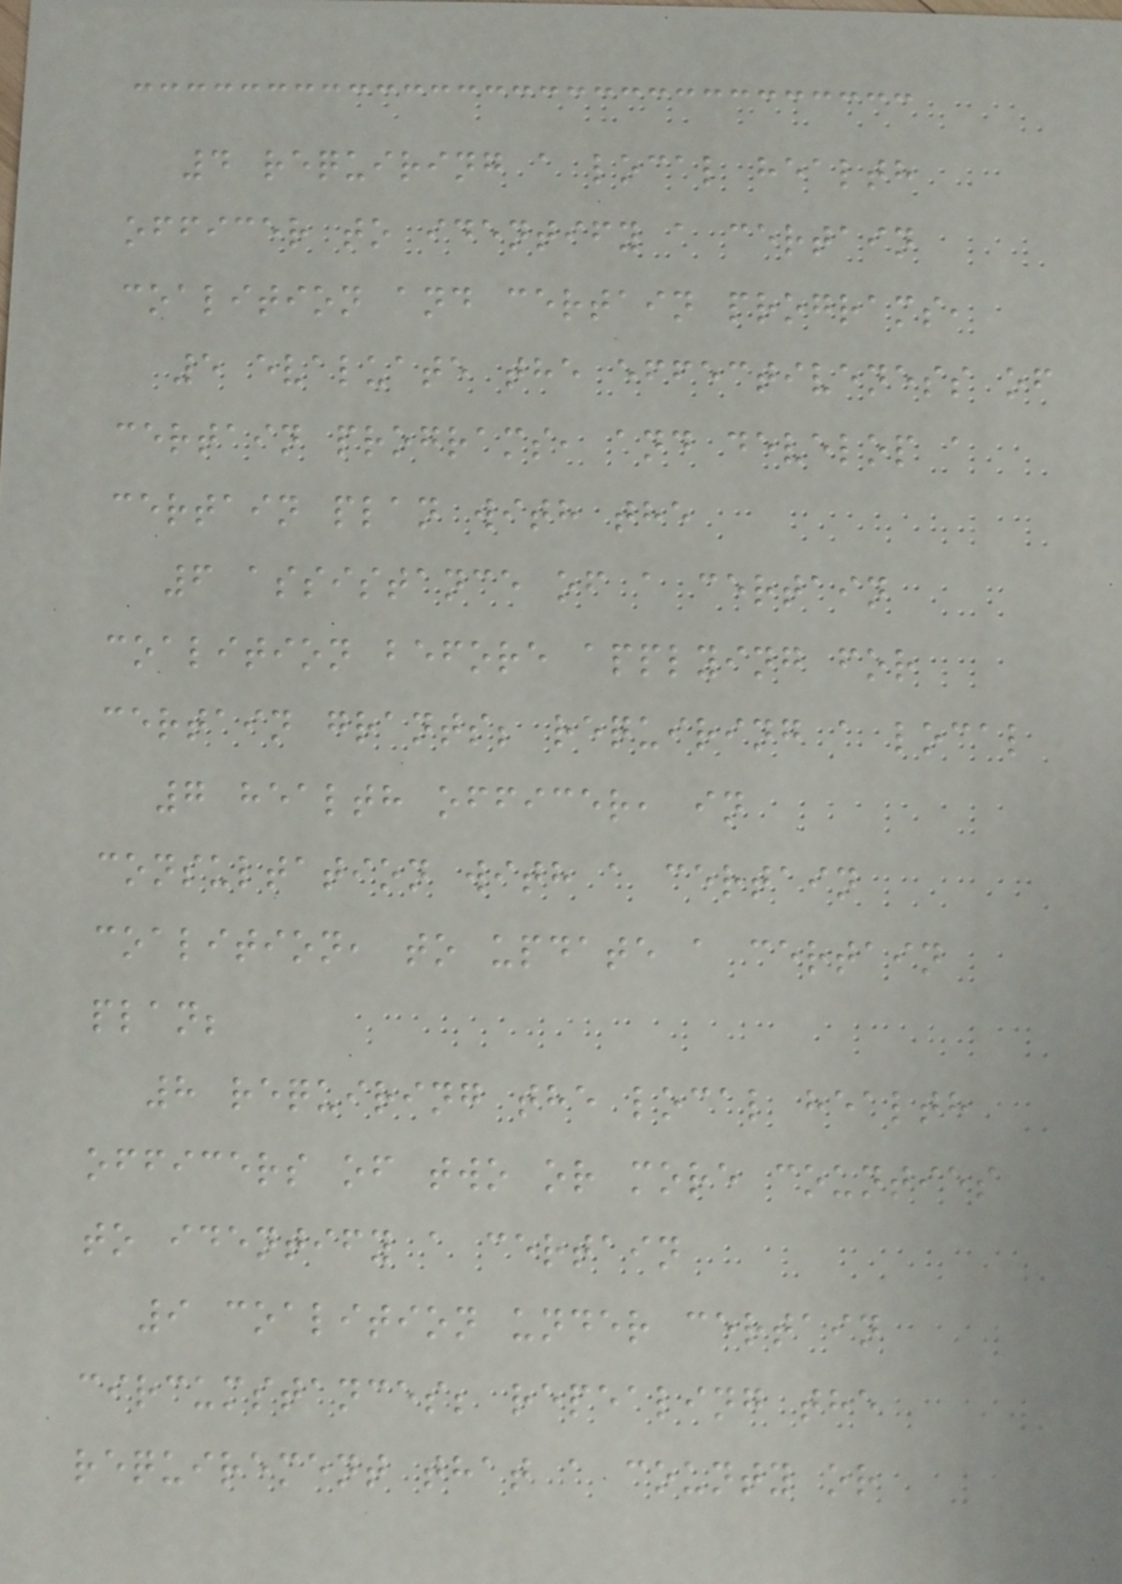4 requiring a local health
officer to identify a certain
coalition and certain programs,
5 evaluate the effectiveness of
certain programs, and develop a
certain plan with the
6 assistance of a certain
coalition before applying for
certain grants; requiring a local
7 health officer, in
consultation with a certain
coalition, to update a certain
plan;
8 requiring the local health
officers of two or more counties
to identify a certain
9 coalition under certain
circumstances; repealing the
requirement that a county or
